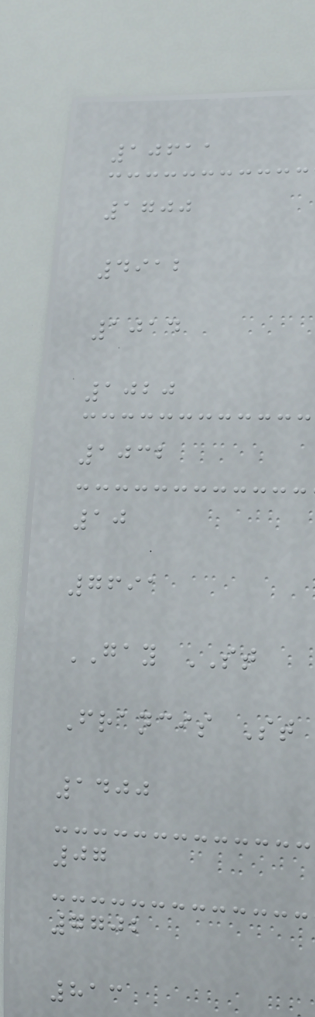10611
1700
4912
1014
1020
1032
10
7691
GAY ST
Francis St
1400
07
7702
813
